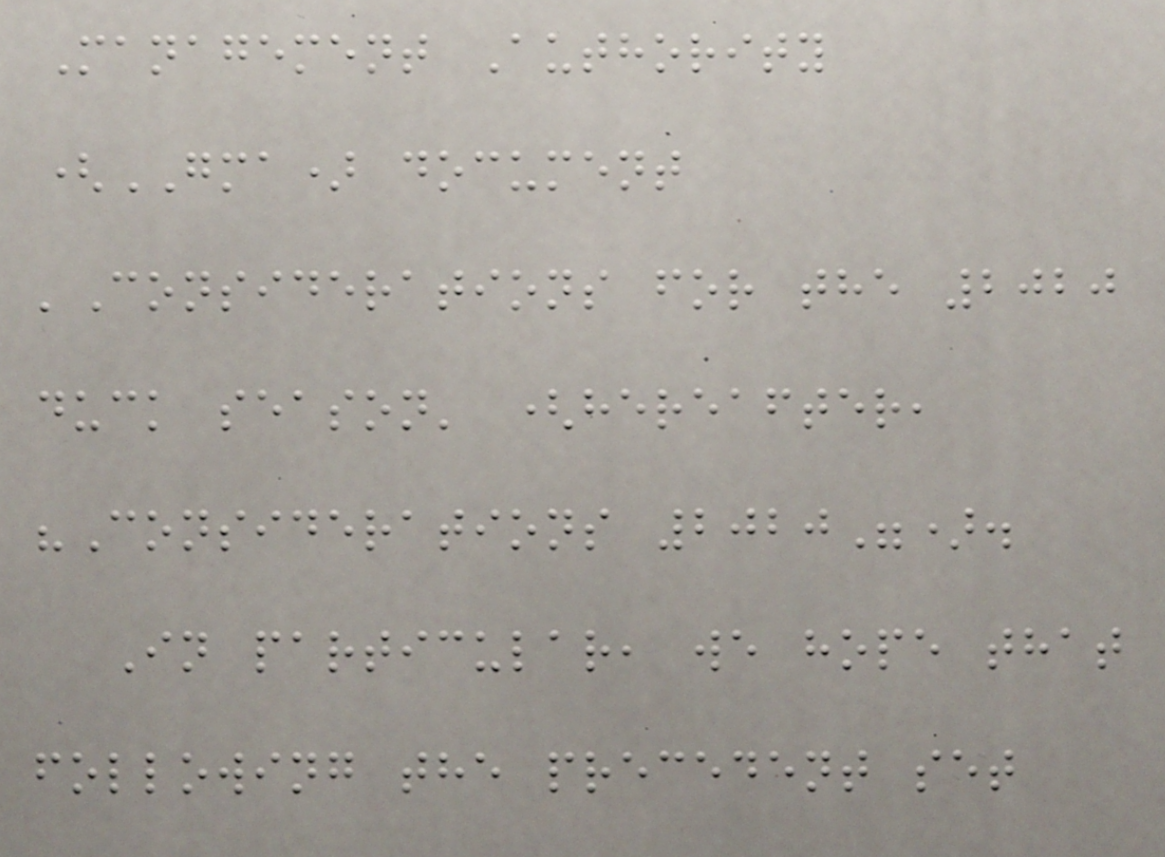Management Authority
(GMA) document
'Considerations for the 2020
duck season' (hereafter,
"Considerations 2020").
In particular, we hope that
following the precedent set
